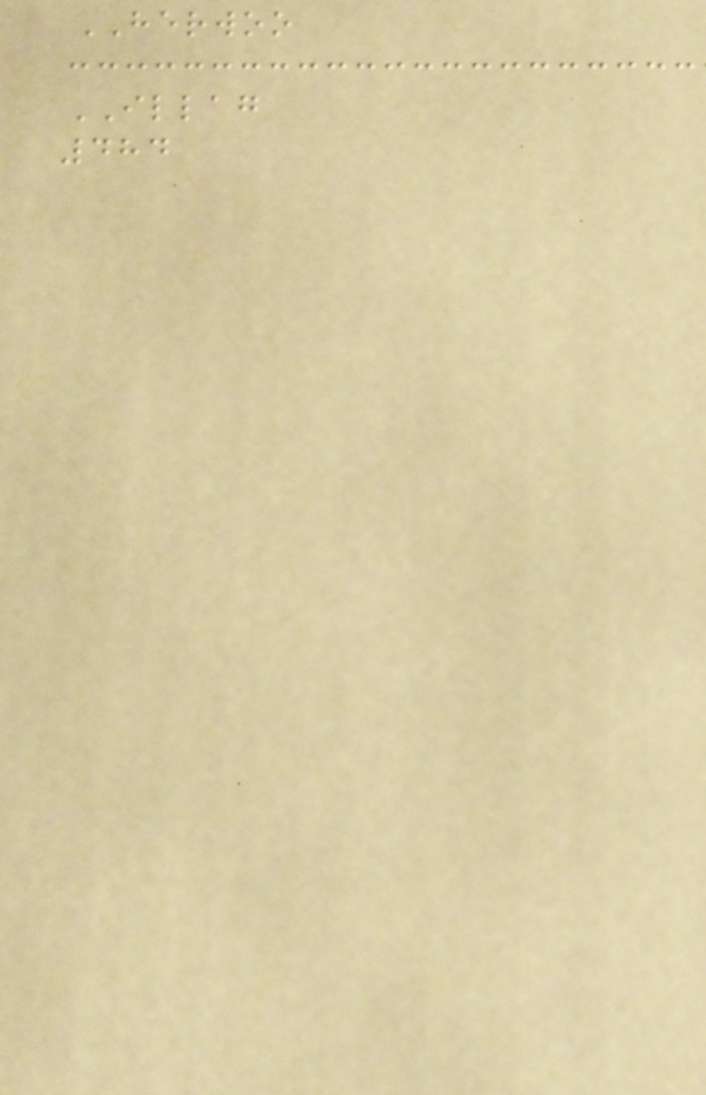HERWOO
ILLAG
484
